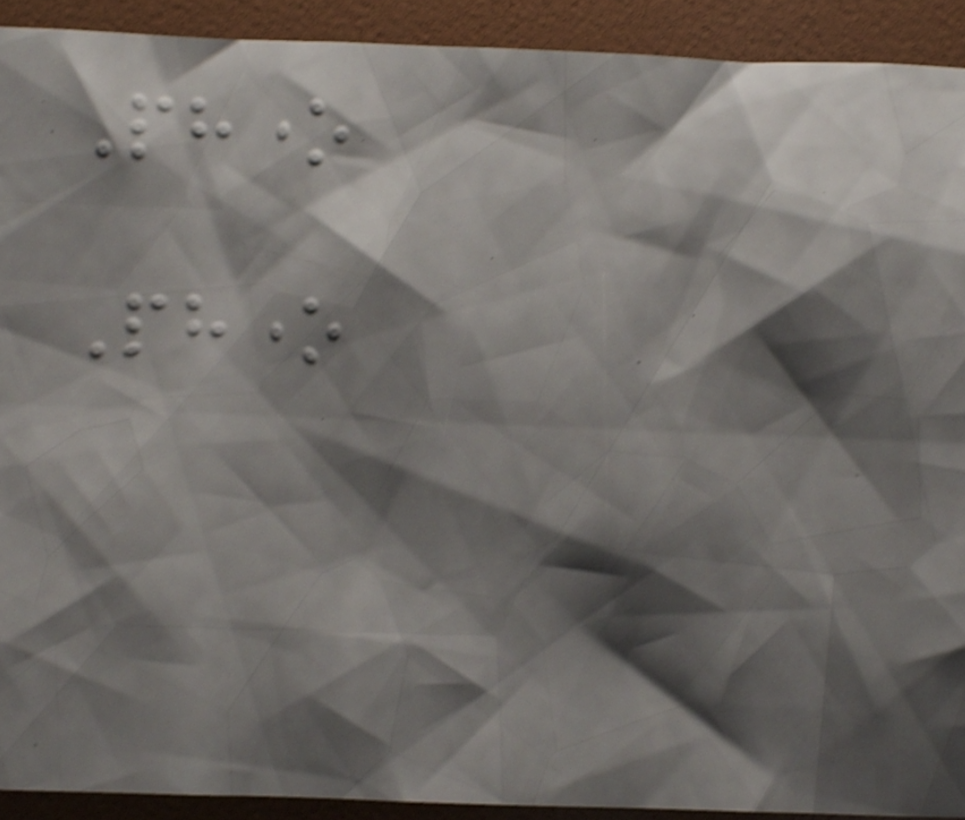Phone
Phone
